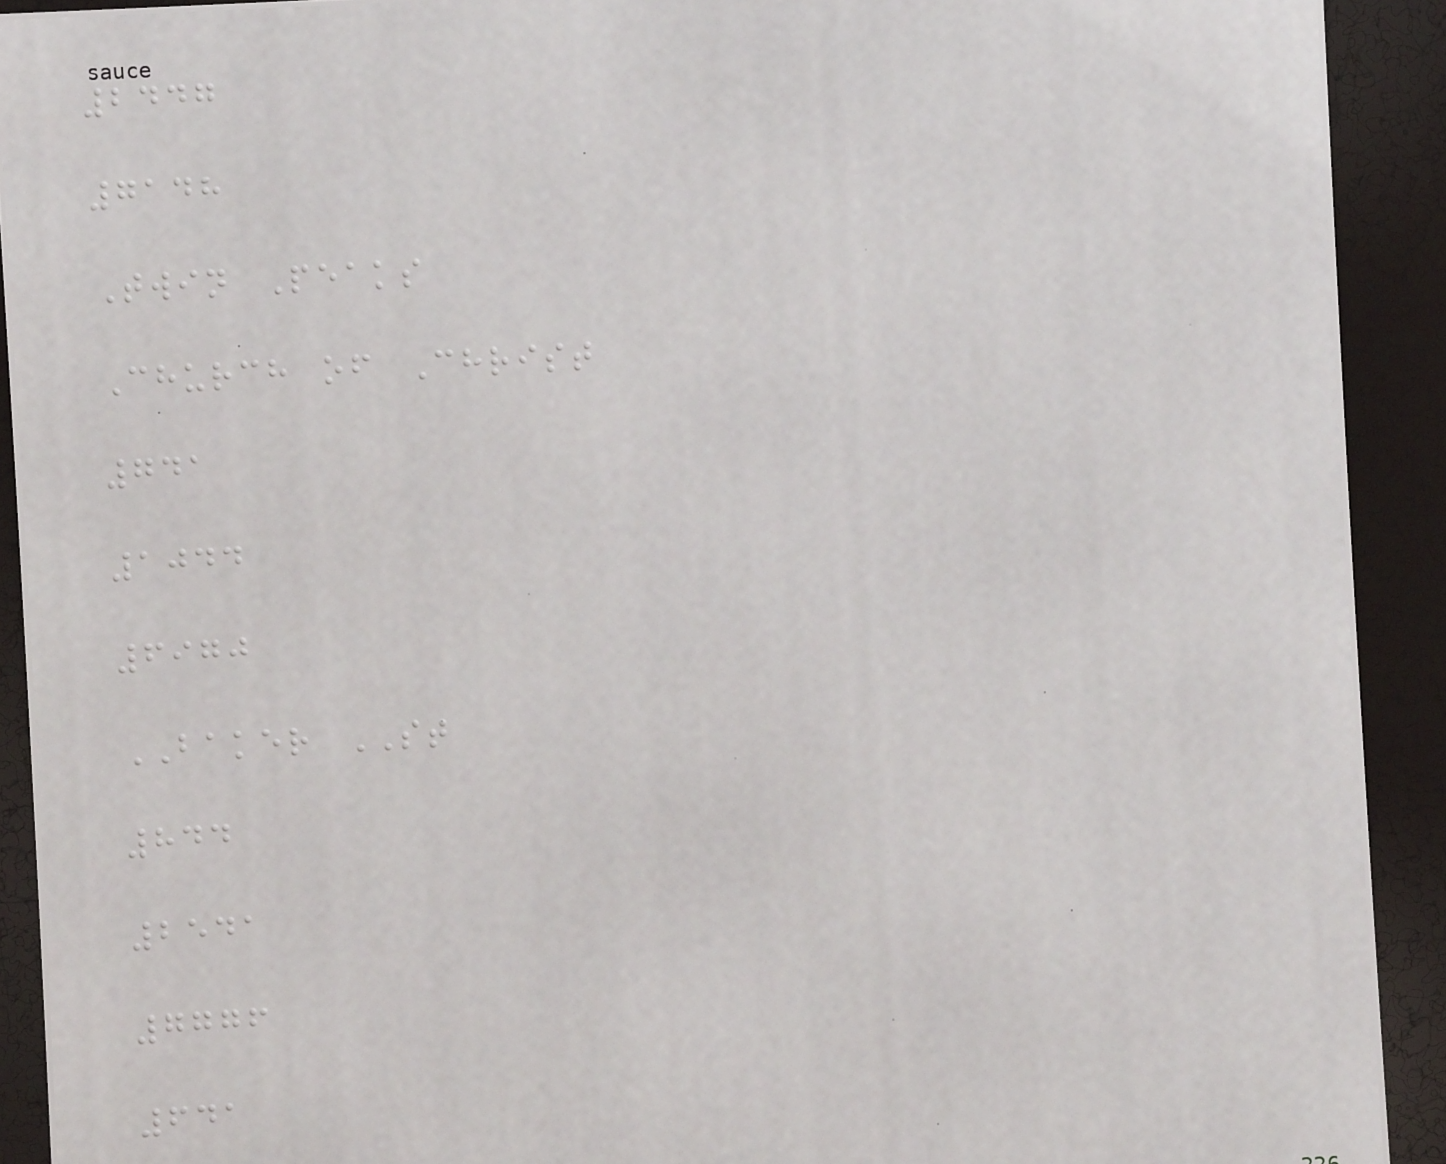2447
7148
Twin Peaks
Church of Christ
741
1044
6970
BAKER ST
844
2541
7776
641
